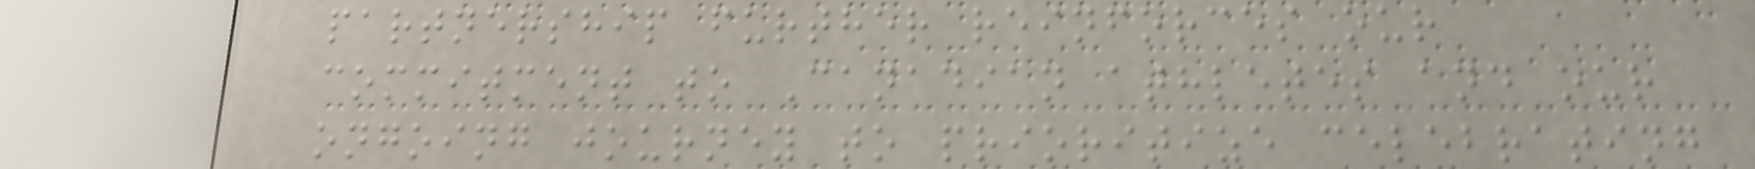partnership further reinforces our
commitment to Canadian athletes and our
ongoing journey to prioritize celebrating
